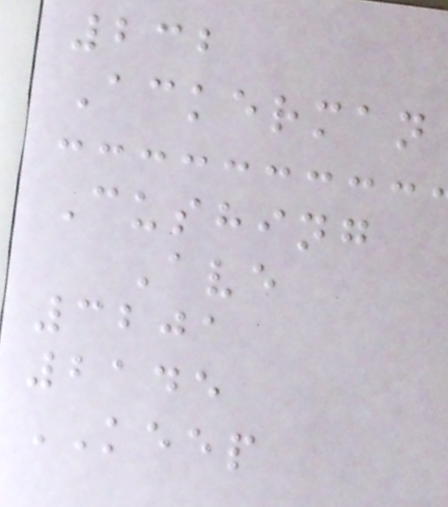232
Ackerman
Cushing
Ave
3201
2145
KEEP
